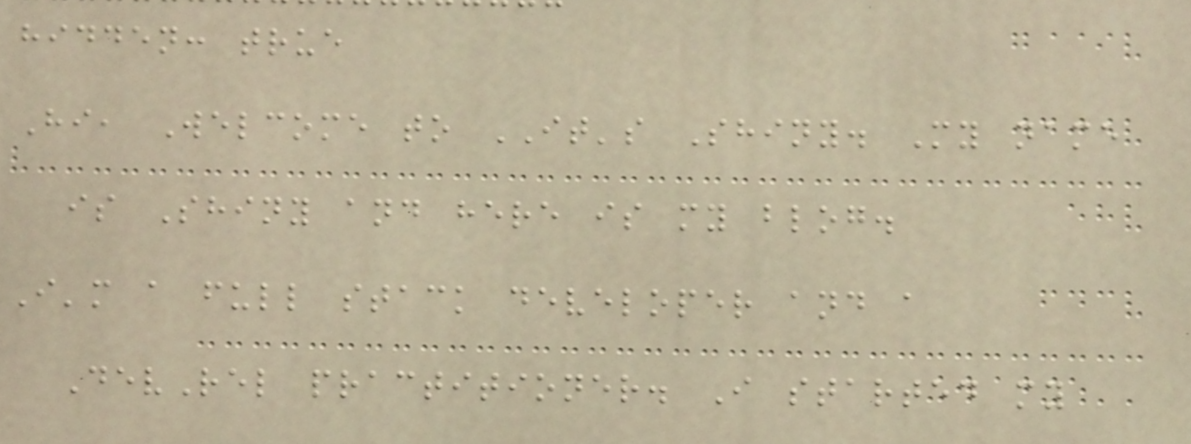hidden: true
Hi, Welcome to IT's Shiny. My name
is Shiny and here is my blog.
I'm a full stack developer and a
DevRel practitioner. I started my
